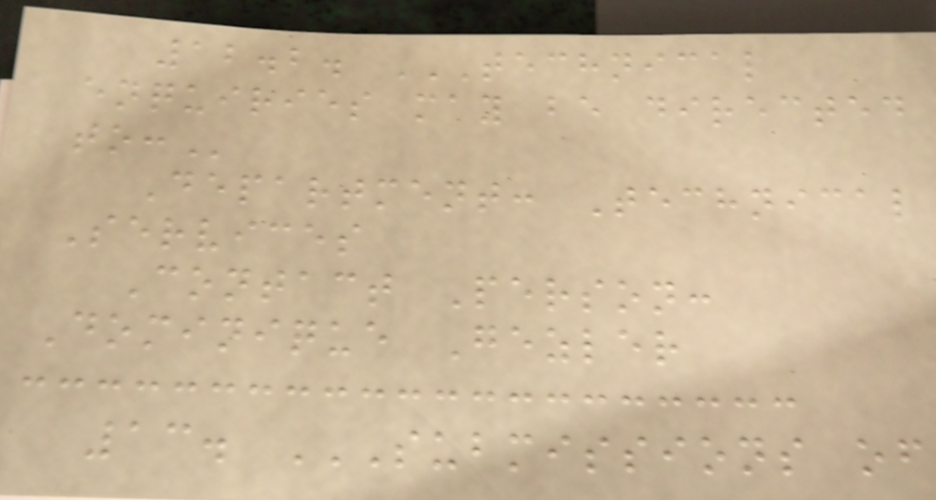12.2. TECHNICAL
ENQUIRIES MAY BE DIRECTED
TO:
Department: Technical
Services
Contact Person:
Dominique Gezler
13. SUBMISSIONS OF
